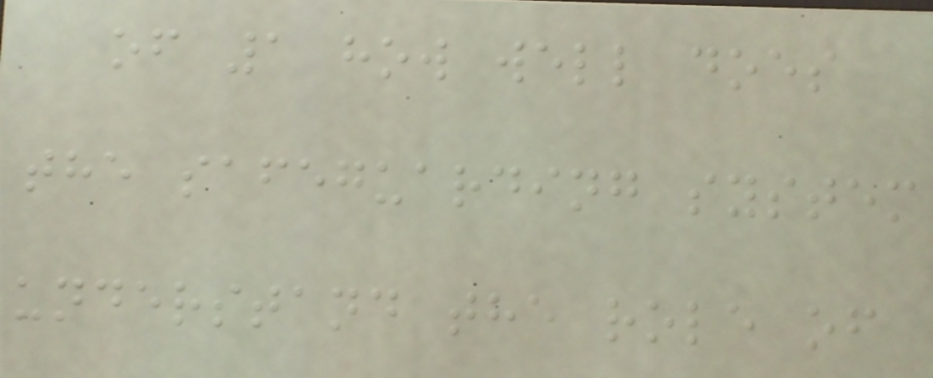of 1 how well does
the safeguarding system
understand the role of
